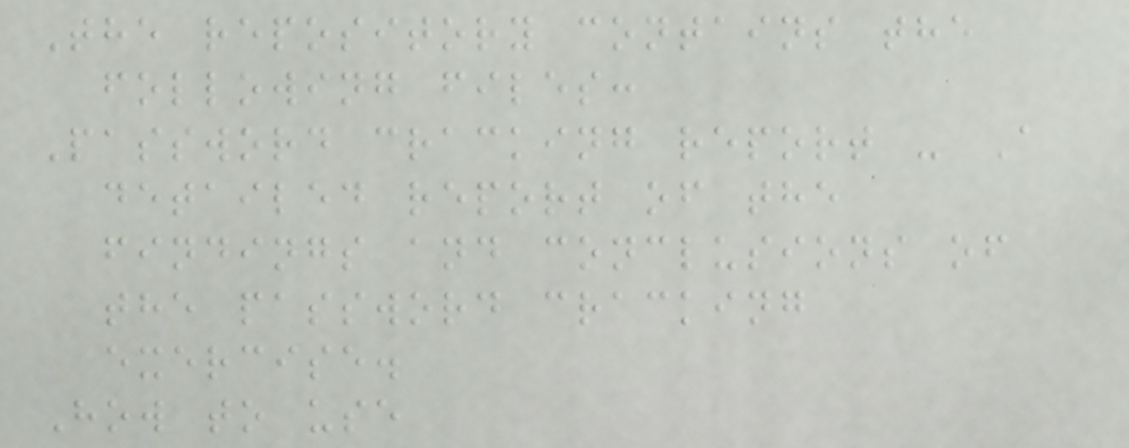The repository contains the
following files:
Password cracking report - A
detailed report of the
findings and conclusions of
the password cracking
exercise.
How to use
